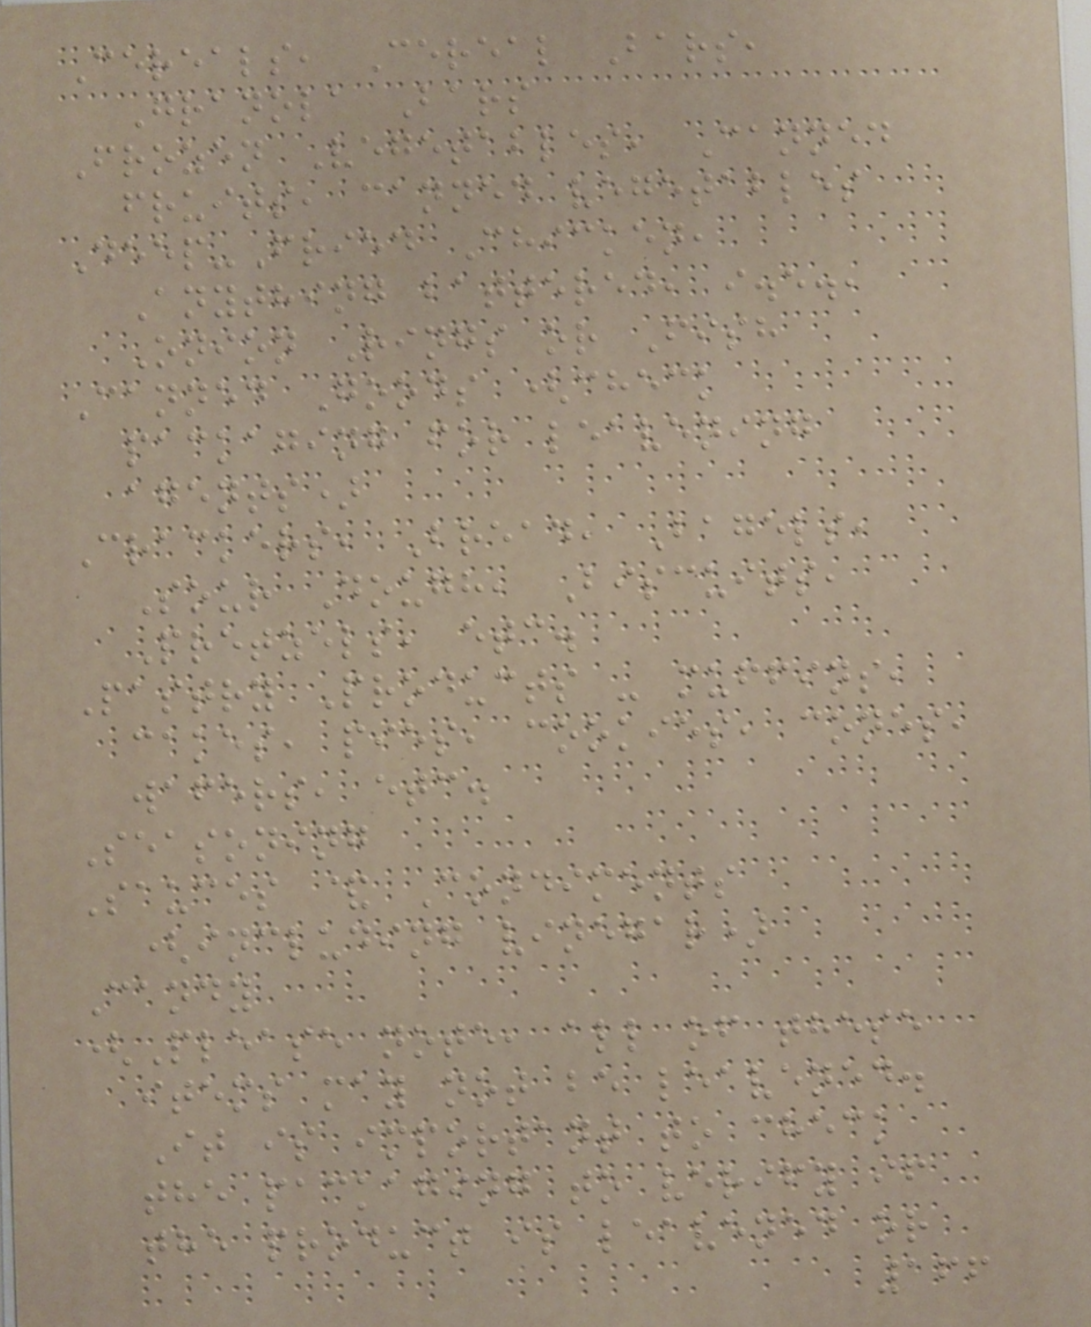Cereals, Cereal Bars,
Granola Bars
Frozen Vegetables, Canned
fruits, canned vegetables
Deep-Fried Chicken,
Anything battered, i.e.,
Onion Rings or Fish
Canned Goods (check
packaging for leavening
agents)
Crackers, Bread, Bagels,
Sour Dough, Biscuits,
Pretzels, etc.
Pastry Products - muffins,
cakes, pies, cookies, cones,
wafers, etc.
Seasoning
Sauces & Condiments
(including vinegar)
Candy
(Please note, all of these
items may not be leavened.
It is important to check
the packaging to verify if
the product is leavened or
166
